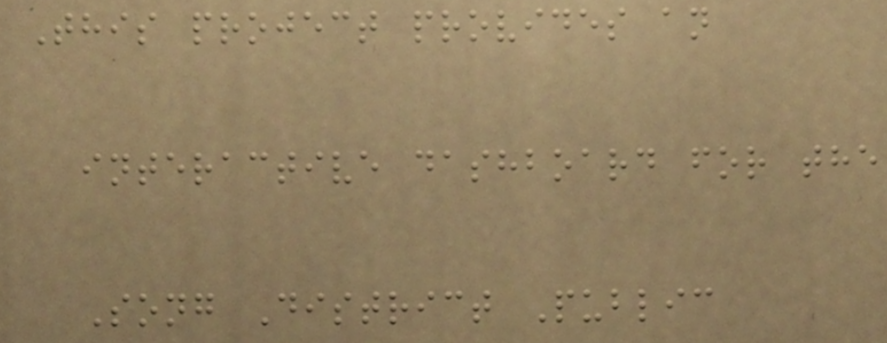This project provides an
interactive dashboard for the
Song District Public
